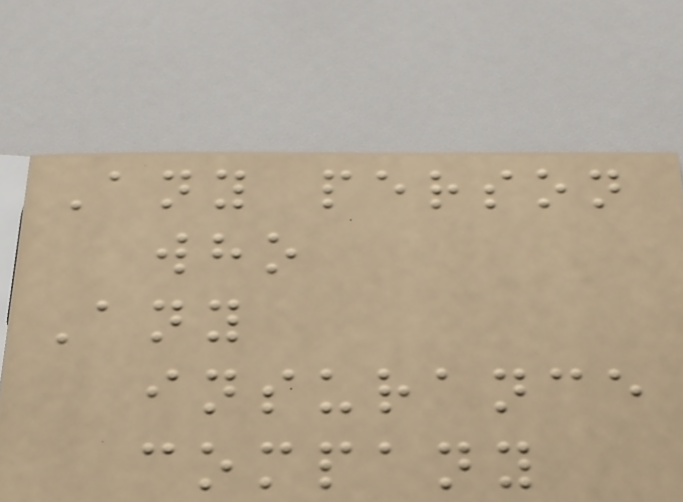Any person
who
Any
insurance
company
